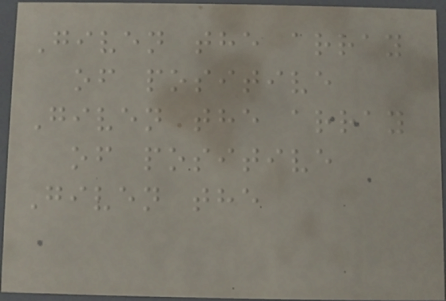Given the array
of positive
Given the array
of positive
Given the
